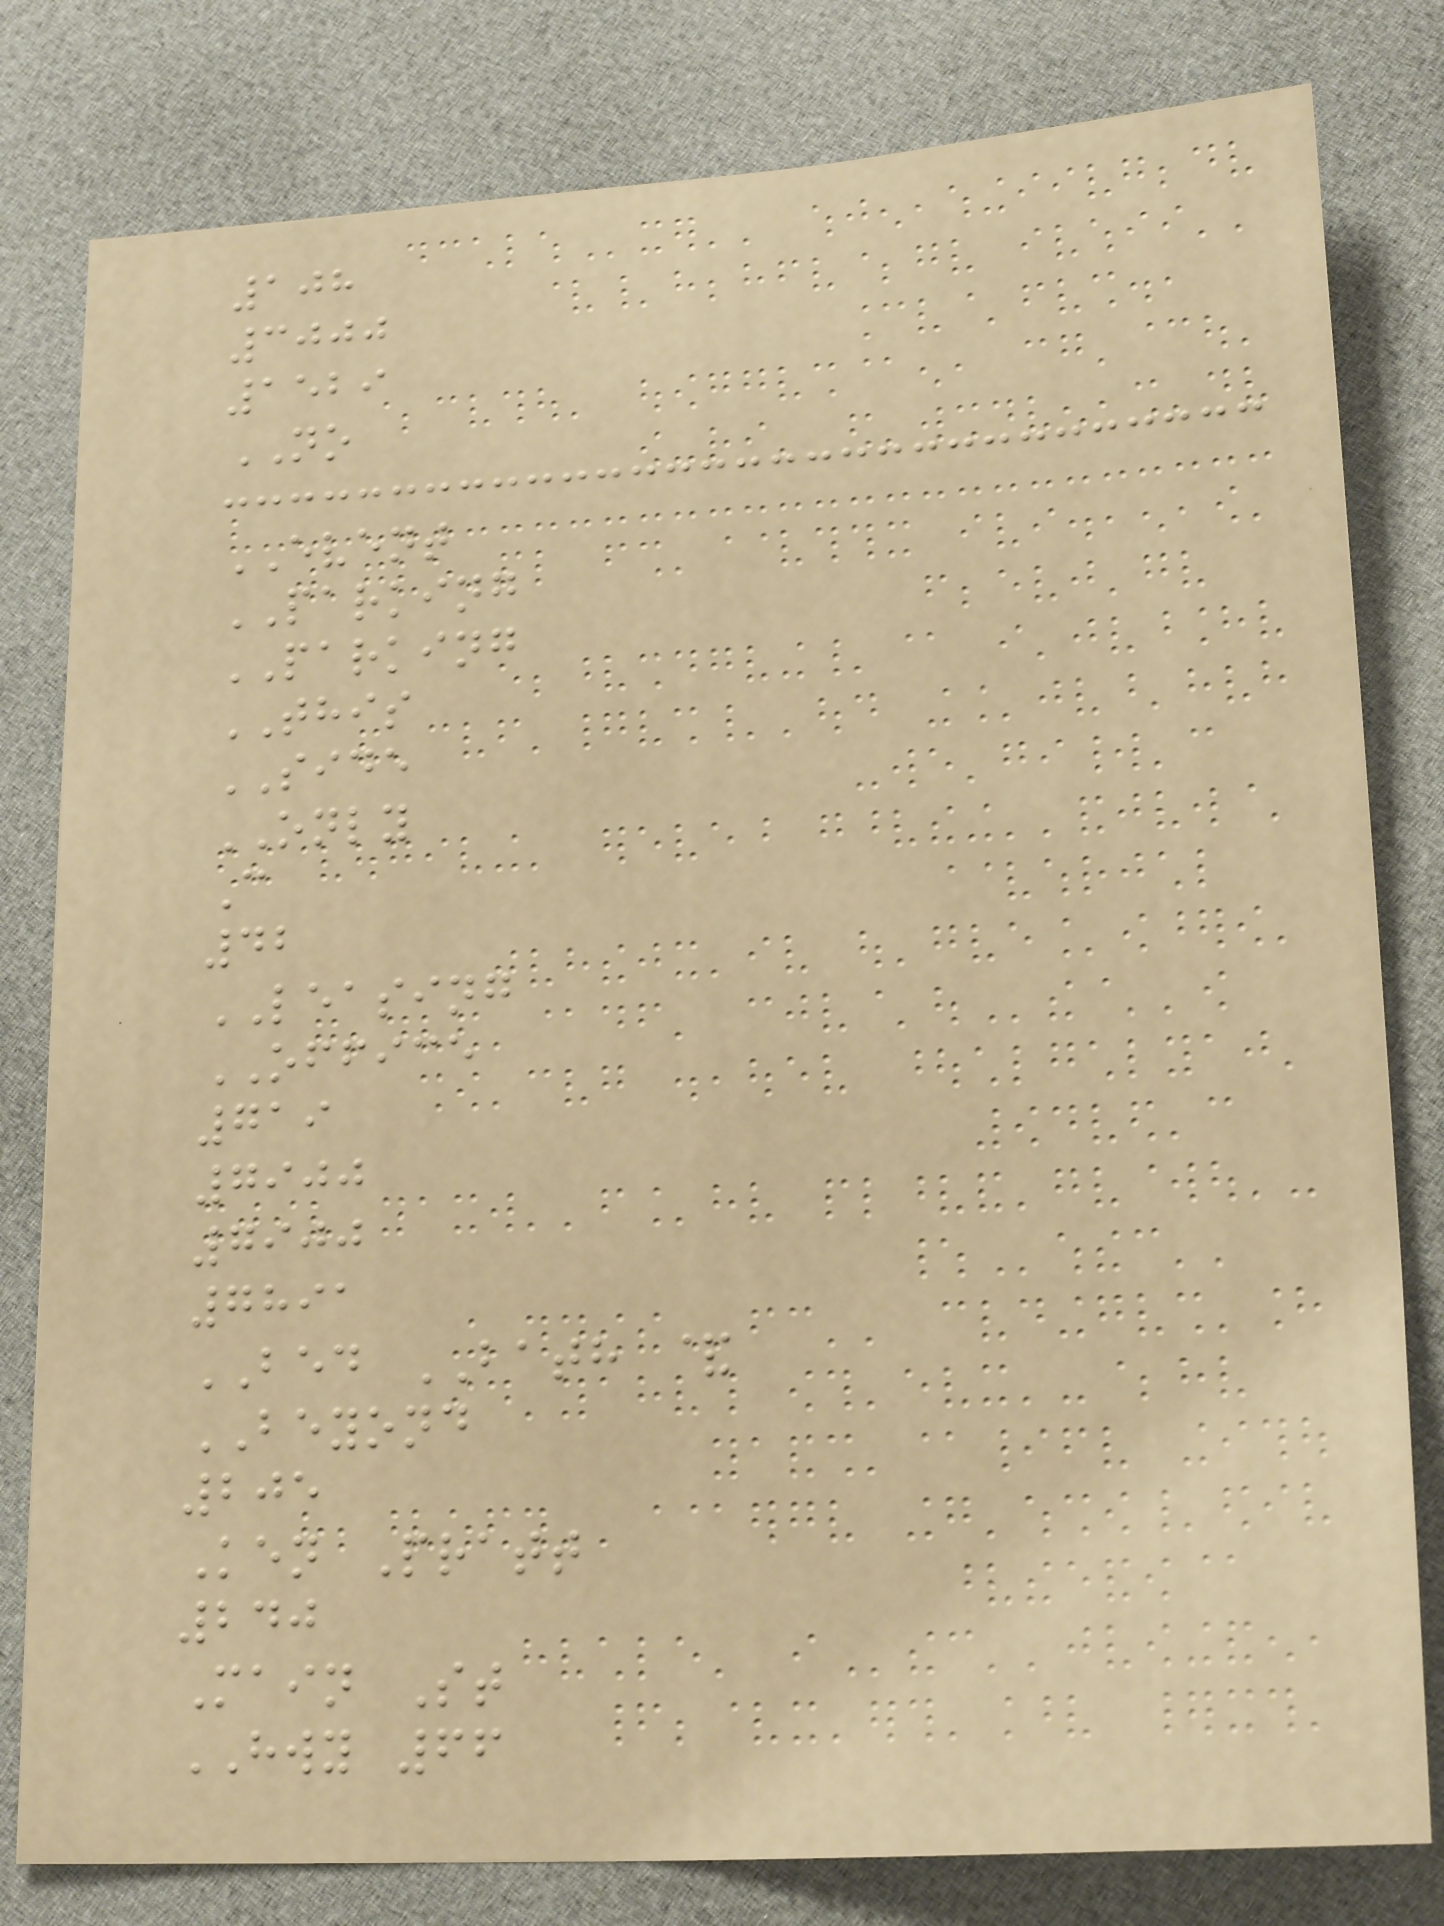108
3000
1529
NO
EVENT
PARKING
PARKING
THIS
SIDE
ONLY
C
42
LEASING
OFFICE
719
7900
7900
7891
BED BATH &
BEYOND
205
Ken Pratt
240
Main St
HWY 66
